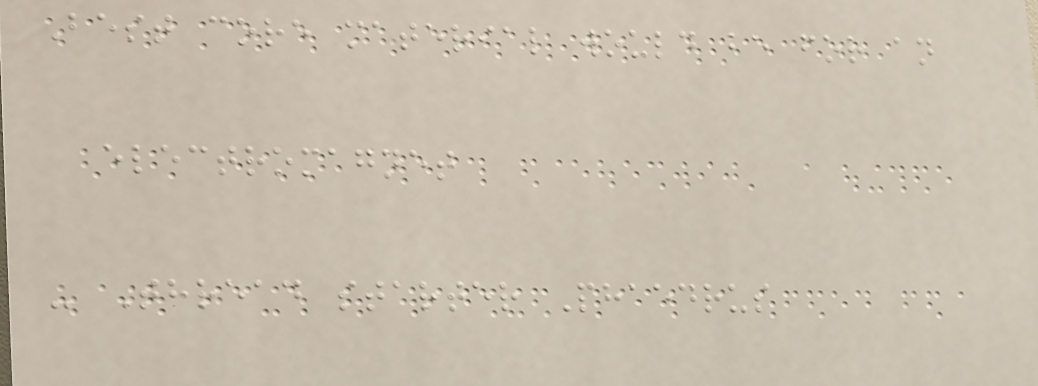Best core material would be for an
electromagnet
- Thread starter Phaedrus
